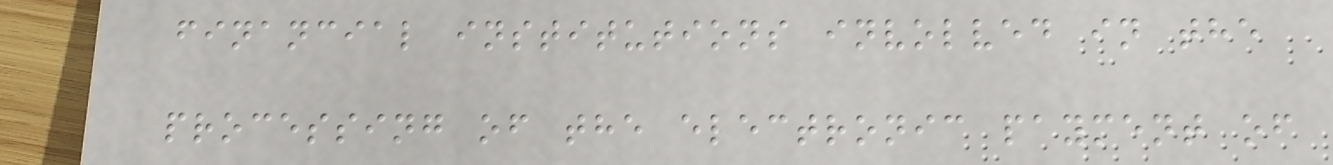financial institutions involved in the
processing of the electronic payment of
